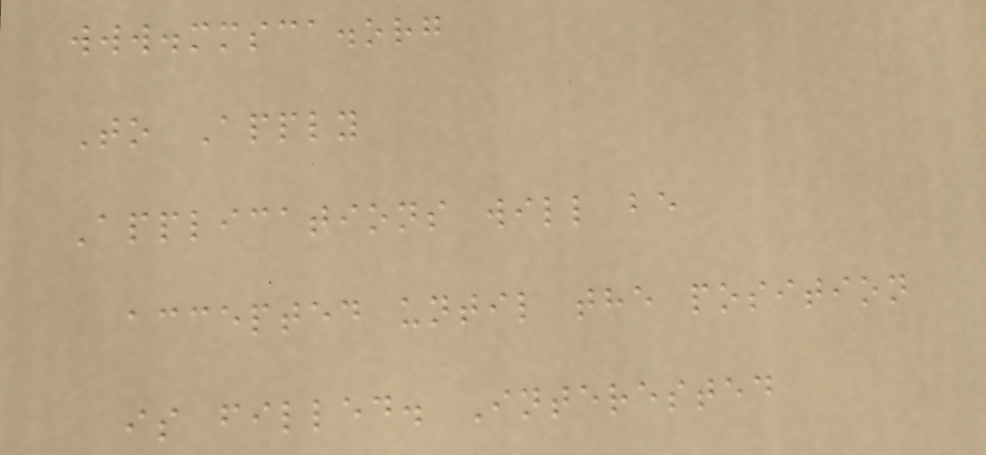www.mmsca.org
To Apply
Applications will be
accepted until the position
is filled. Interested
